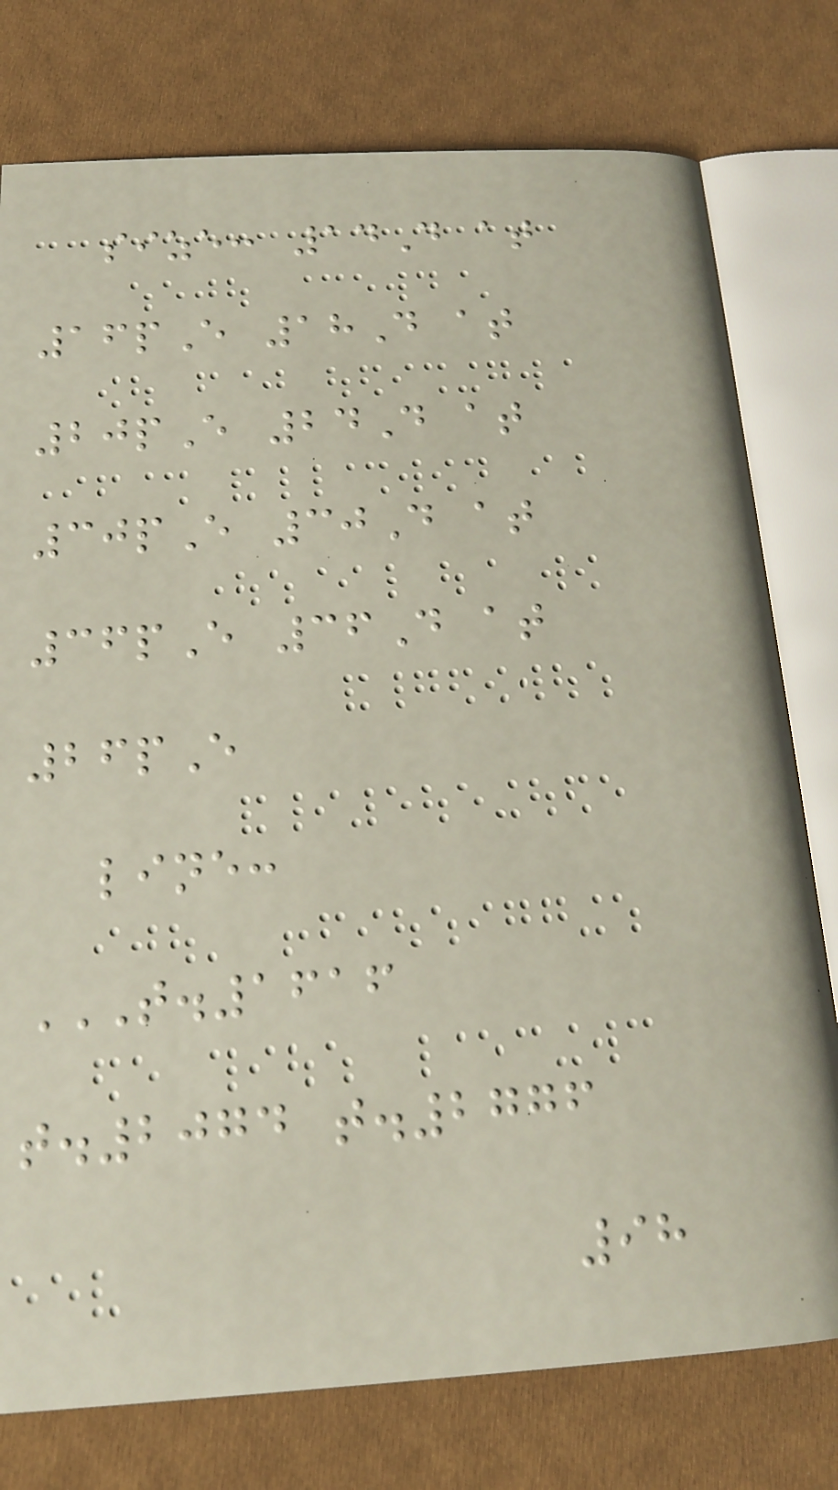size: 14D at
16pE 18D at
20pE 24D at
30pE 30D at
36pE 36D at
26pE
line:
T.1616
T.2074 T.2776
98
